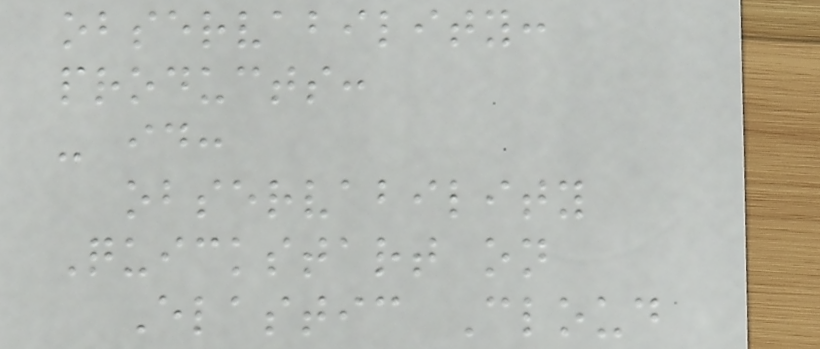observability:
products:
- id:
observability
Quickstart on
Elastic Cloud
